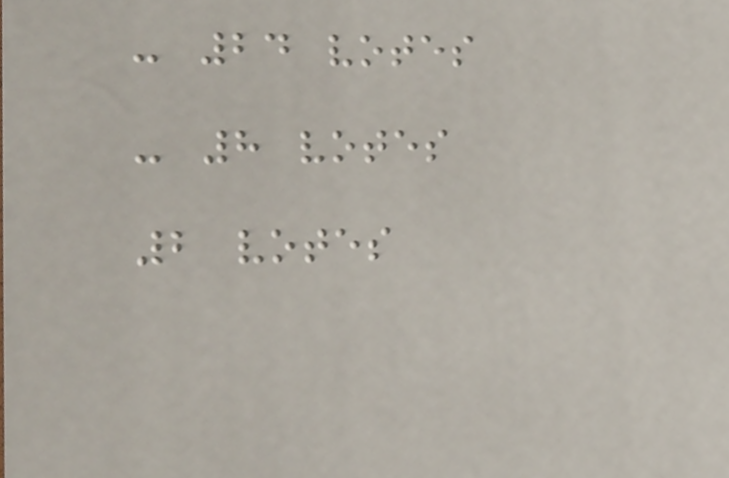- 24 votes
- 8 votes
2 votes
